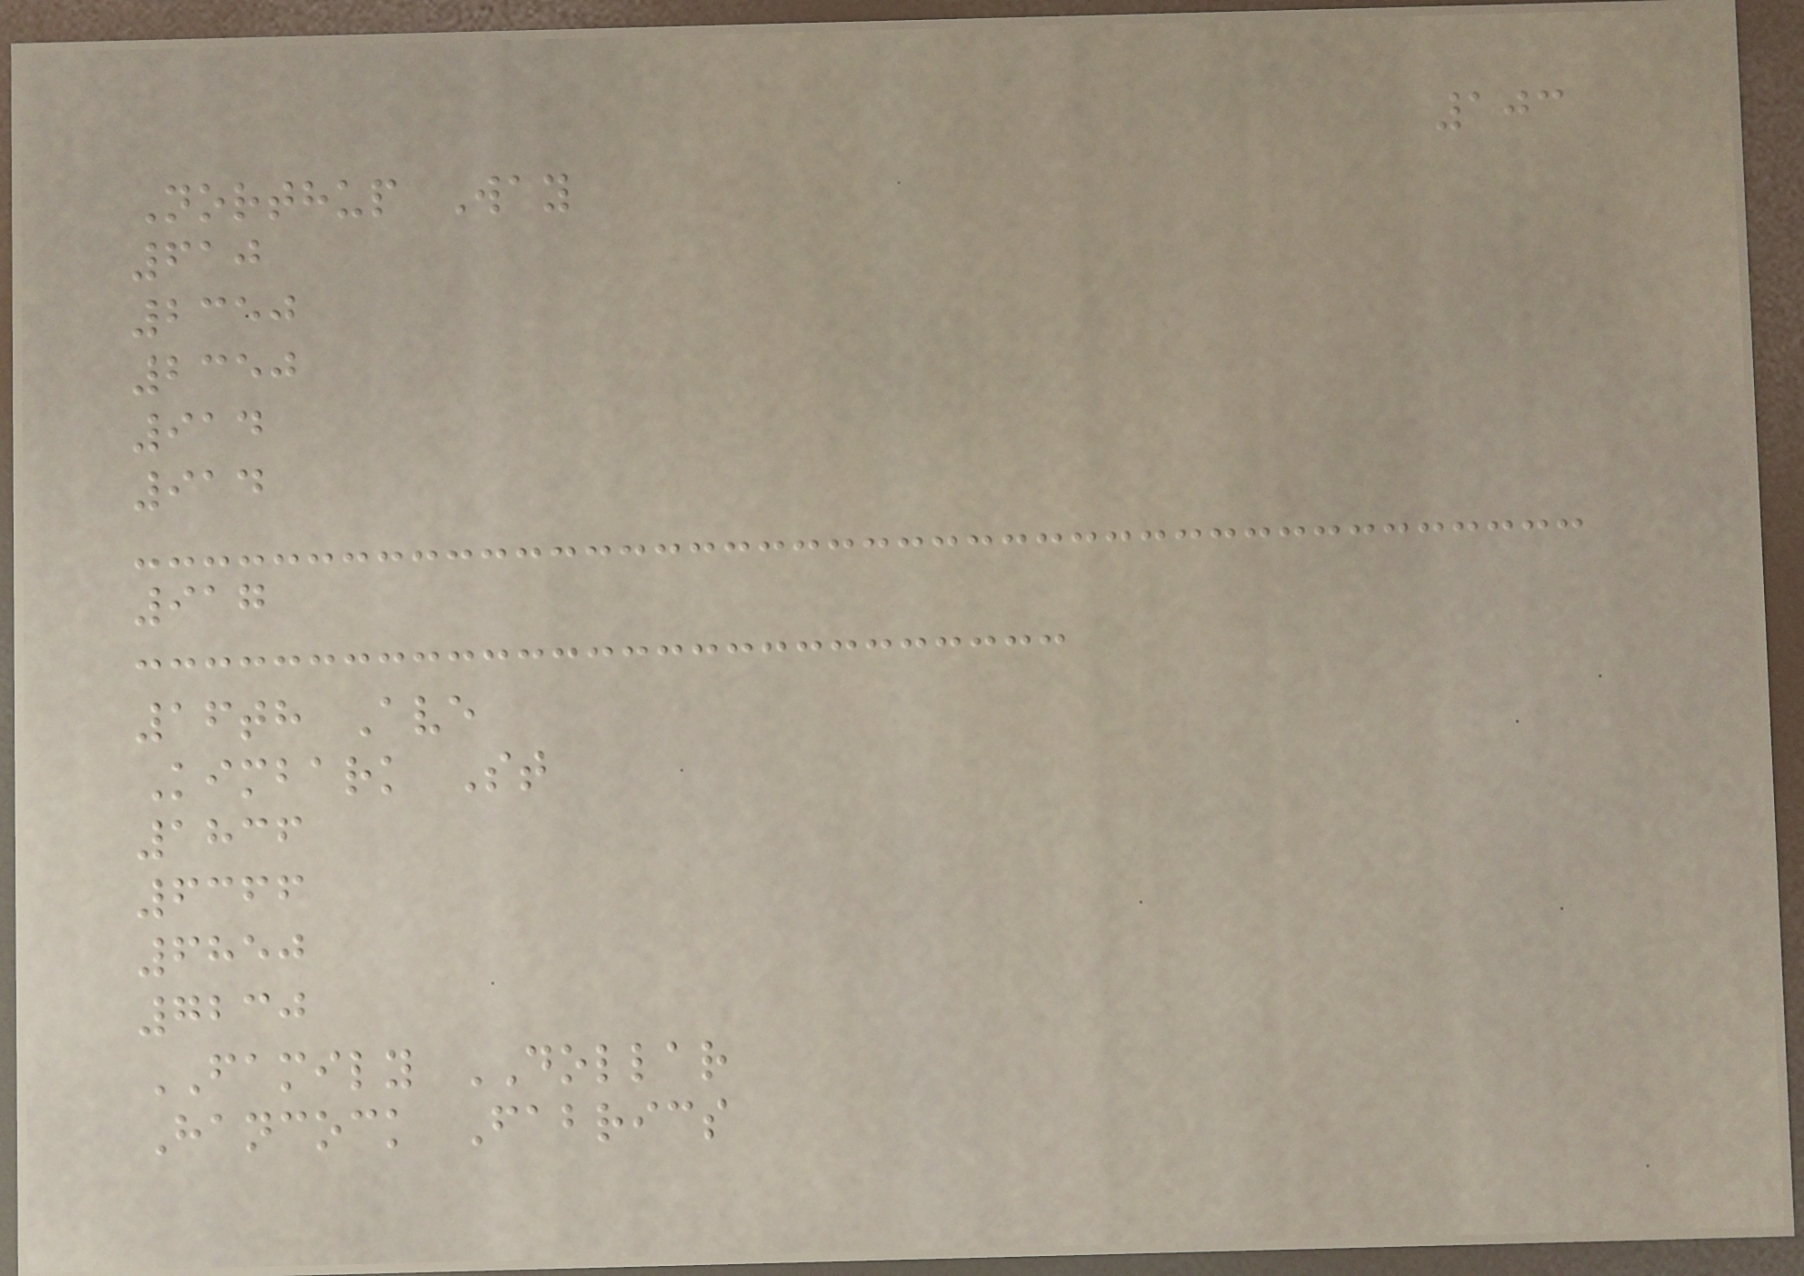103
Northup Way
610
2350
2350
914
914
917
16th Ave
Kimbark St
1836
6366
6850
7230
FAMILY DOLLAR
Hancock Fabrics
